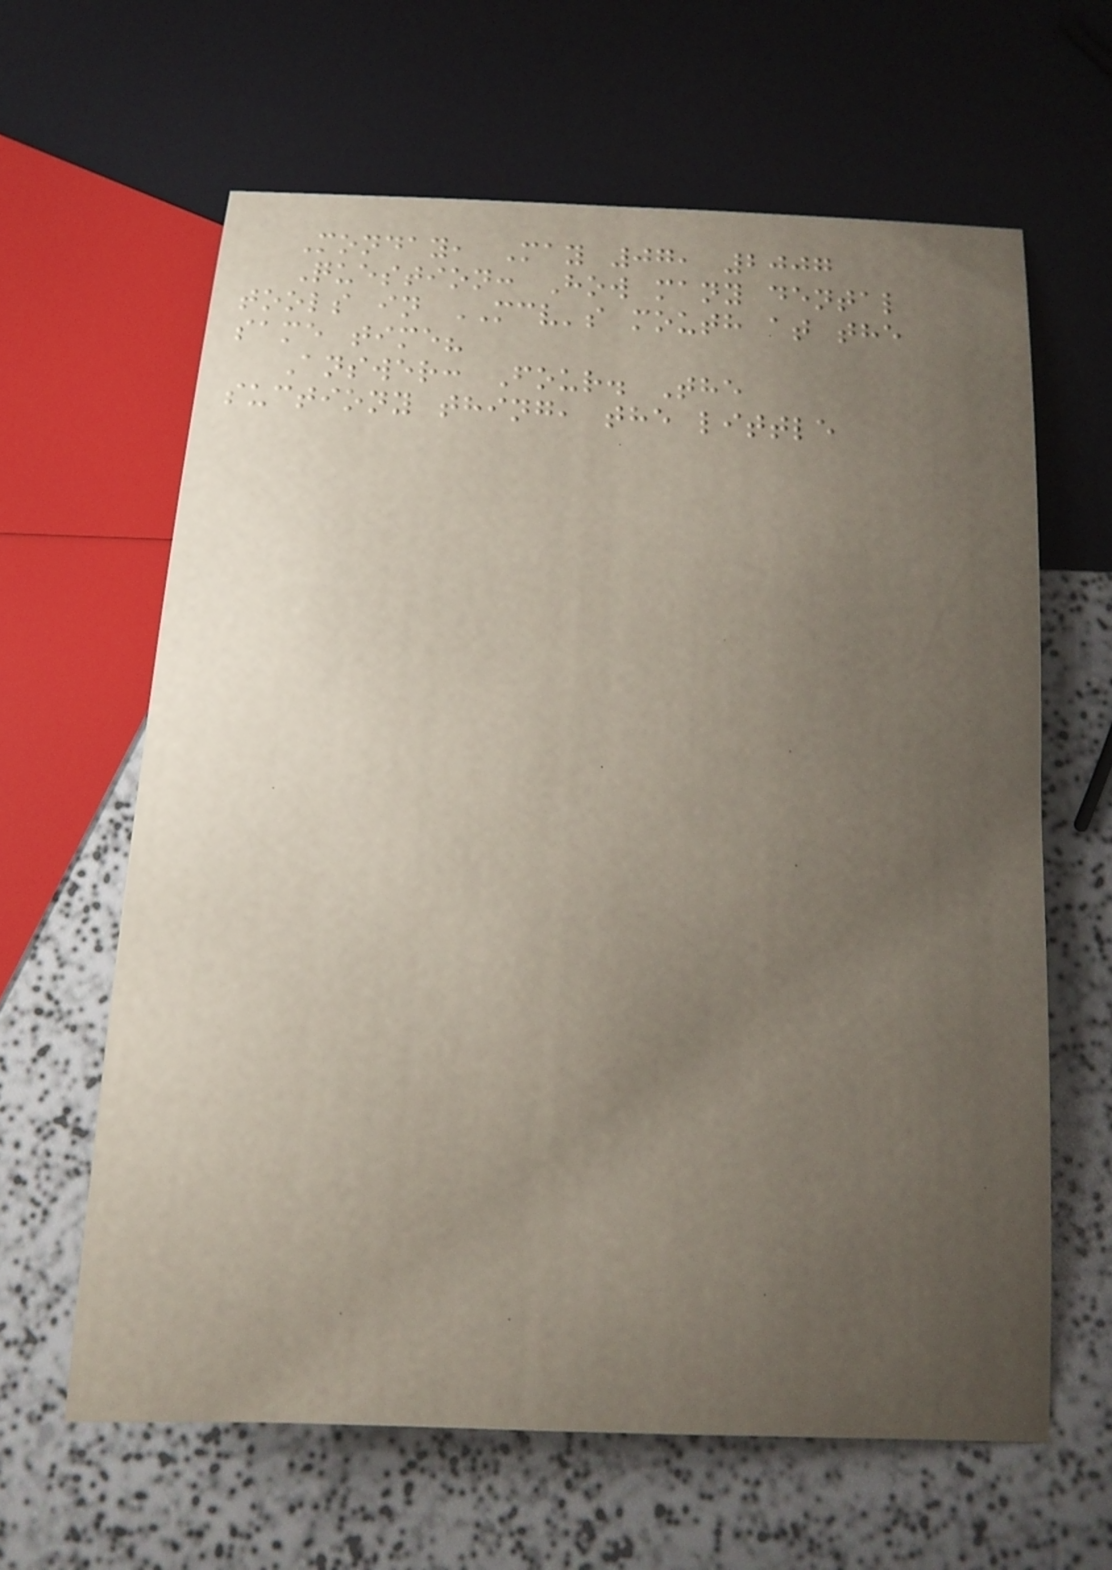Monday, May 07, 2007
Question: How many dental
tools in MCV's mouth at the
same time?
Answer: Four. The
suctiony thing, the little
